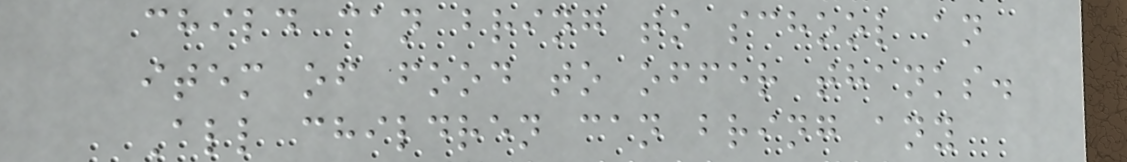child can bring to school an
item of food to offer thanks.
All children can bring any
